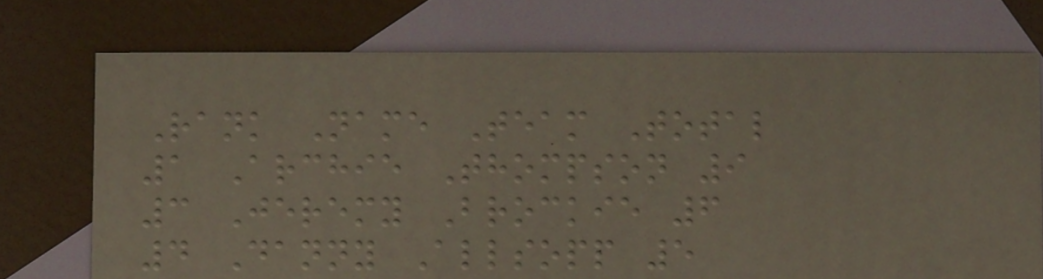Rank Name Team Total
1 Archie Thompson 9
3 Jeremy Brockie 6
4 Danny Allsopp 5
